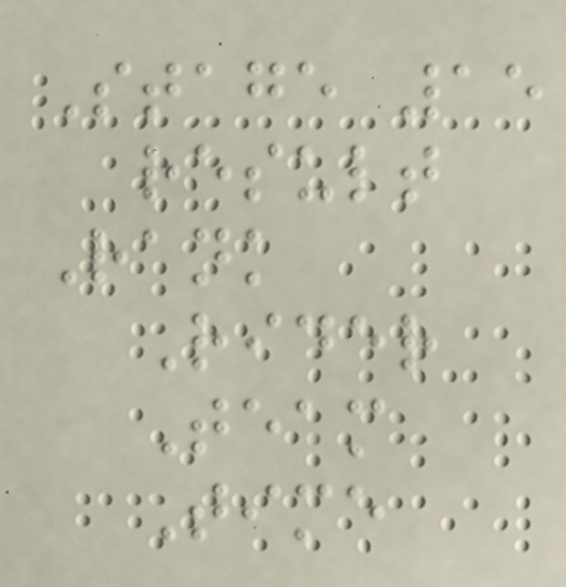Stage 15
result
Rank
Rider
Team
Time
